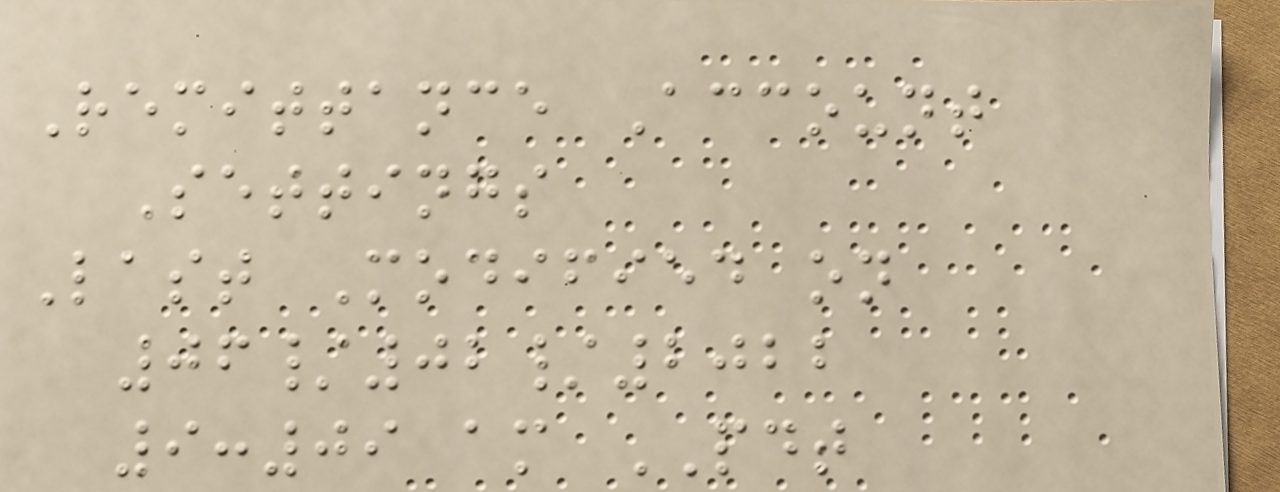Remittance Account
Settings
Last Modified on
06/02/2022
9:09 am PDT
